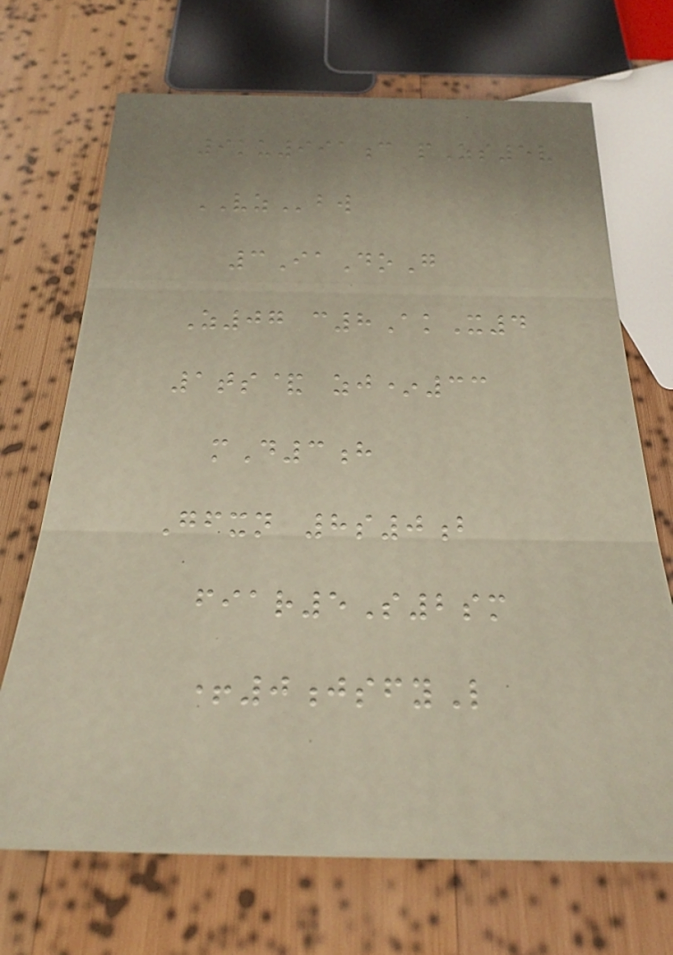9ku991c pZs5v
VZbw
3IaDoG
Z07 c8AkX4
1ts& zj*33
mD3h
Gfxn 8s0b
fiar5S2sm
+0jsfyL
